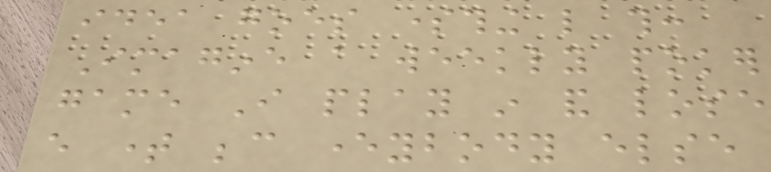idea goes something like this:
Imagine a weekly poker
game I play in and lose
every time because everybody else
